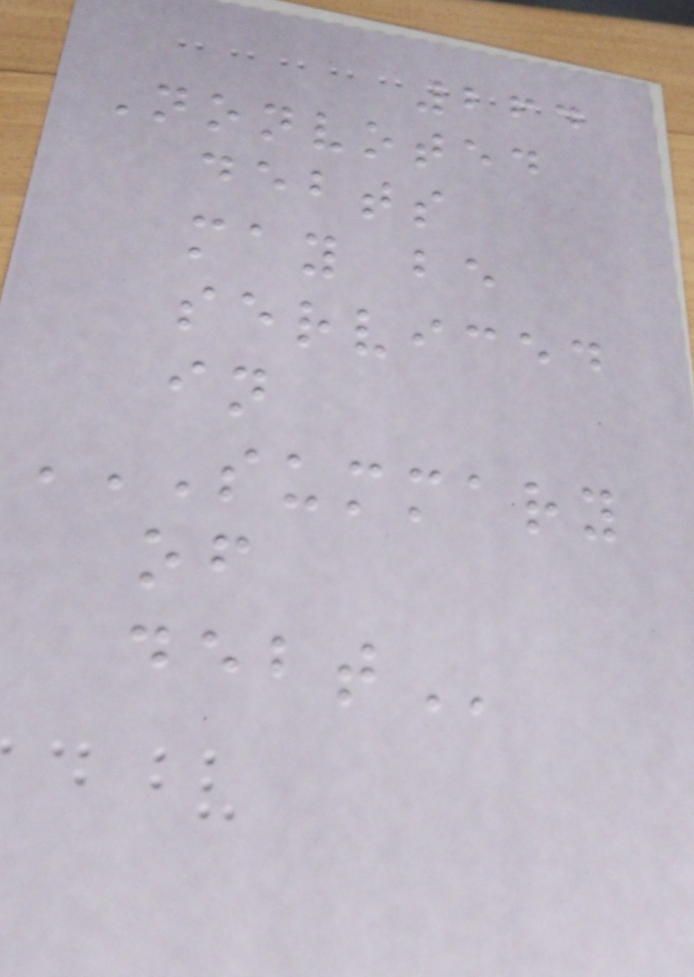264
Nonvoted
debts
may be
serviced
in
SUMMARY
OF
DEBT
